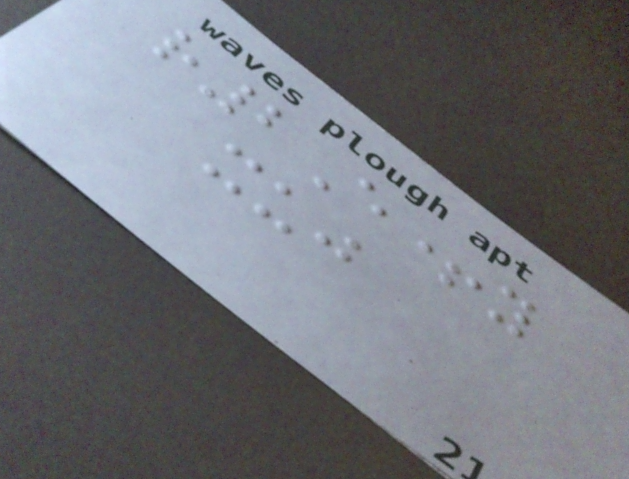r2E+y
xuj
